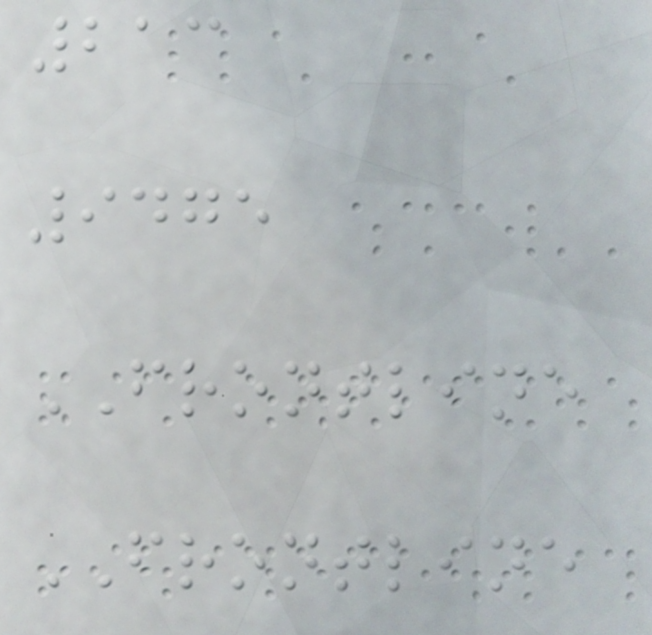213
9475
FRONTLINE
FRONTLINE
